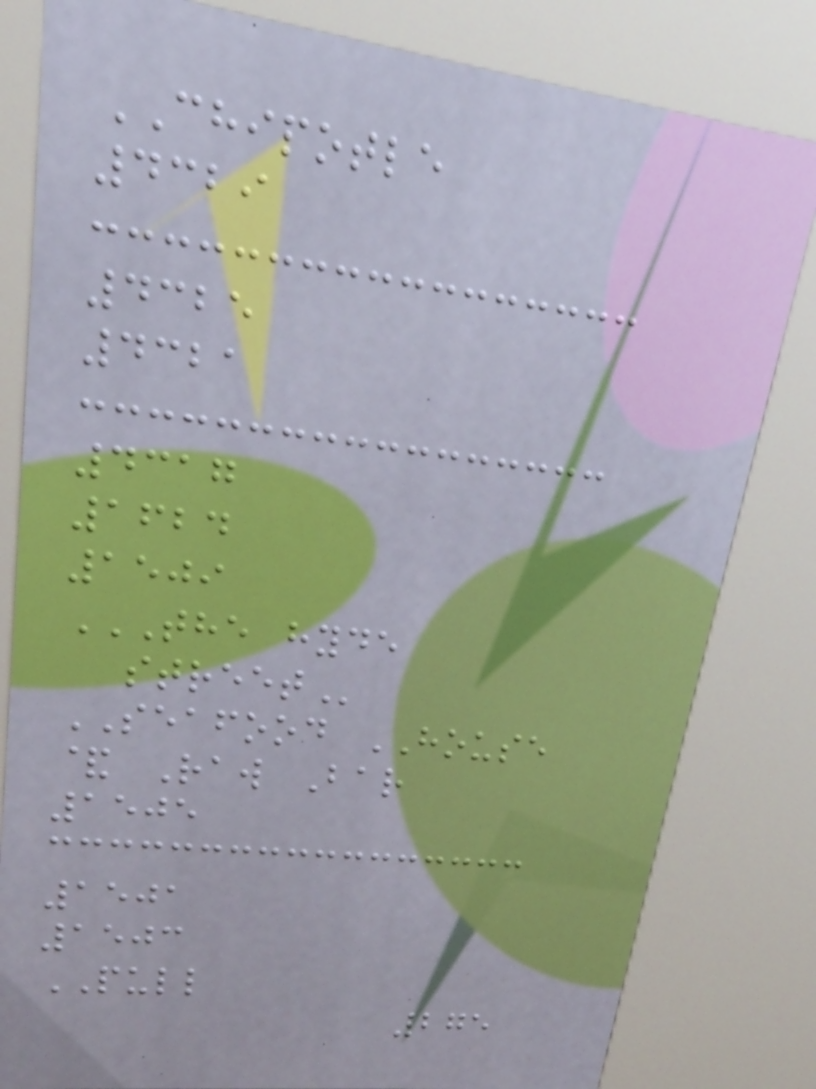CHIPOTLE
4329
4325
4321
4317
1624
1509
THE HYDE
STREET
SEAFOOD HOUSE
& Raw Bar
1505
1501
1503
PULL
275
